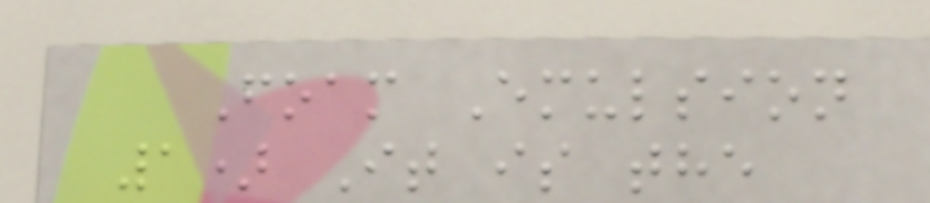Foam Emulsion
1) It is the
